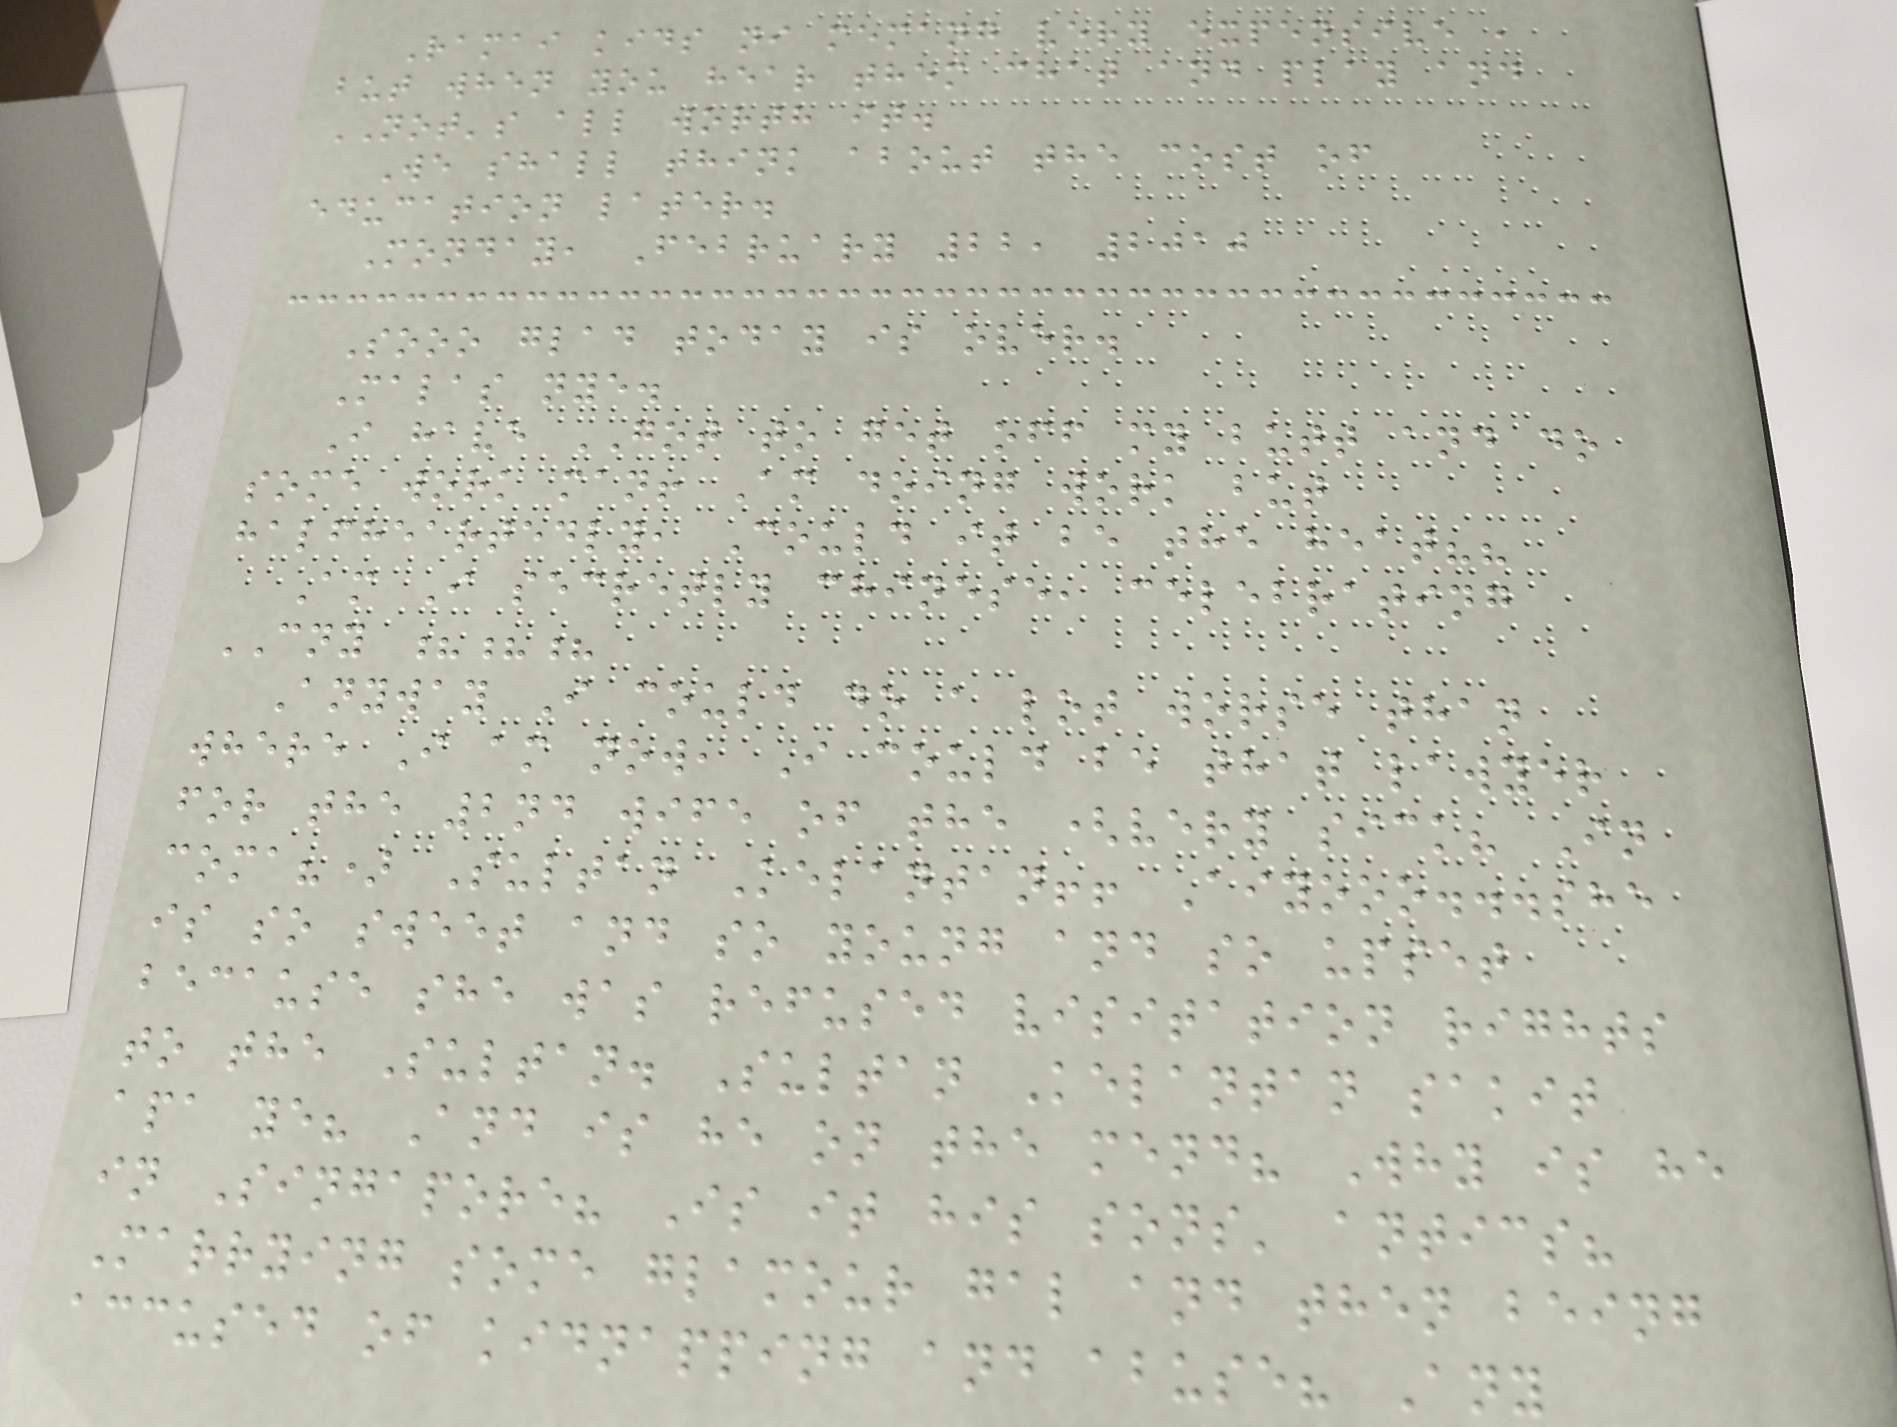Ramai kids ni memang very expensive ,
but when you hear them chat and play and
NOT's all worth it.
We shall think about the cost of
education later.
Monday, February 22, 2010
Sooo glad today is over.
Malas nye.
I have GOT to get off my butt and do
some work man! Am doing work but
halfheartedly, Could it be the heat??
Am I secretly chinese, celebrating
CNY ???
Anyway I could do a lot worse than
where I am now, I could be that lawyer
for the 2nd wife of the (very sick? In
coma?) Sultan Kelantan!! Aiyooo...she
is so sweet and so young and so upset
because she was refused visitation rights
to the Sultan. Sultan Kelantan sakit
apa ye? And is he on the mend? Why is he
in Singapore? Is it his sons' antics?
Marrying some glamour gal and then being
accused of kidnapping and abuse? Any
